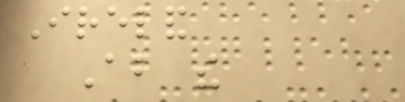Ireland
About the
